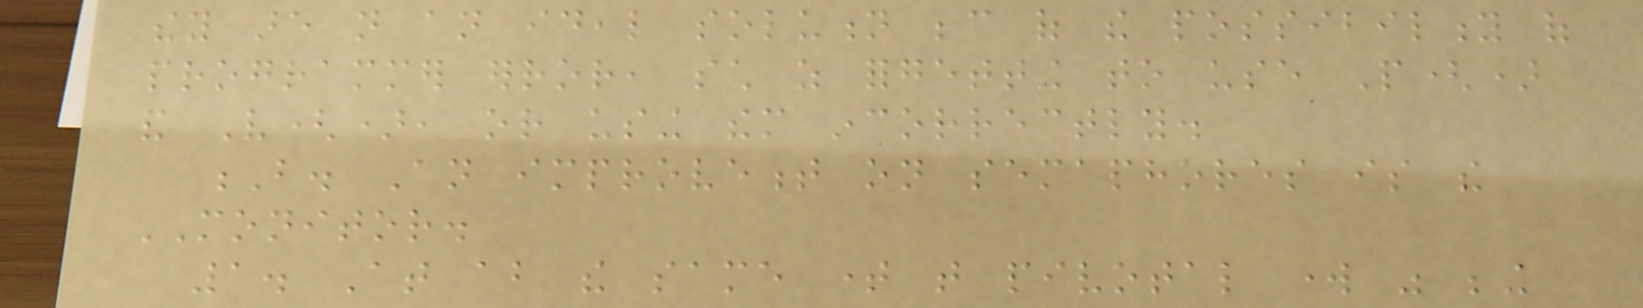they are not an ideal solution because of the possibility of
programmer error, such as forgetting to use P()
and V(), or using them incorrectly.
B. An improvement on semaphores is the
MONITOR.
1. At about the same time that pivotal work was being
